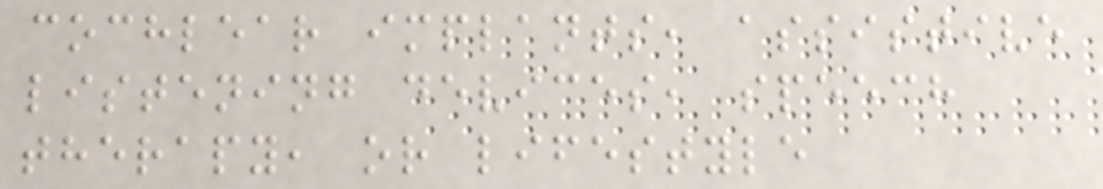cochlear implants, assistive
listening devices, speech
therapy, or lifestyle
